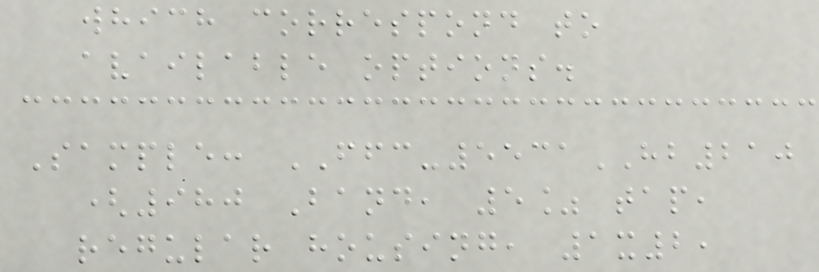which correspond to
available options.
Sample: FFC-5531HB210
(980 Band, 5% tap,
regular housing, 1x2,
